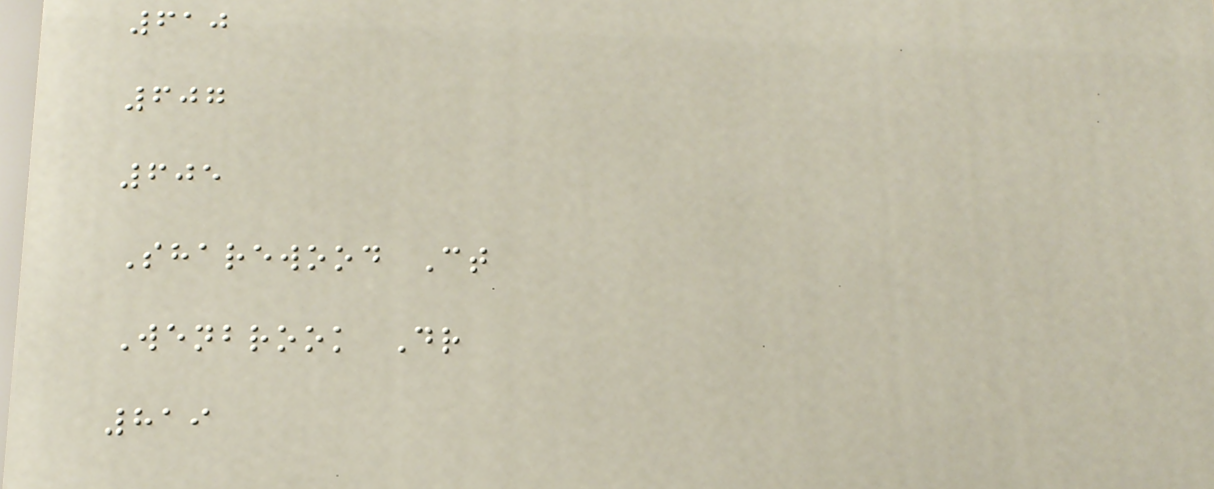610
607
605
Sharewood Ct
Wenbrook Dr
819
